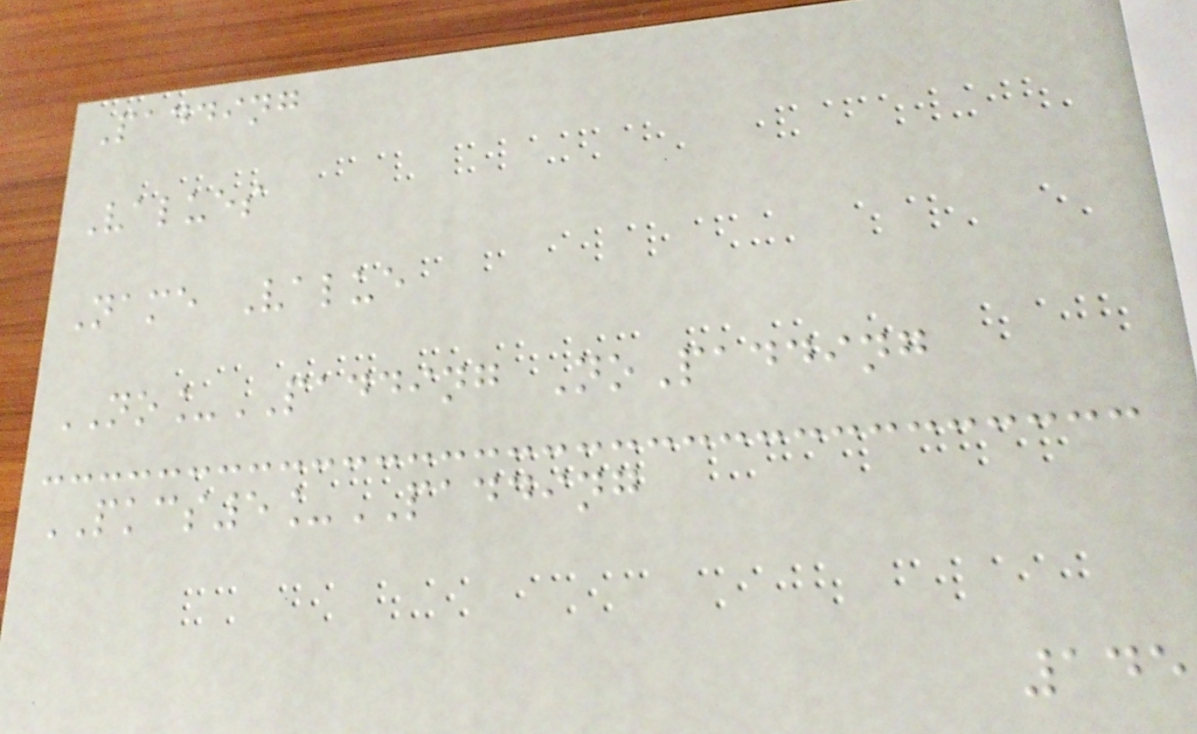Padding
Values
Name Value
NO_PADDING NoPadding
PKCS5_PADDING
145
